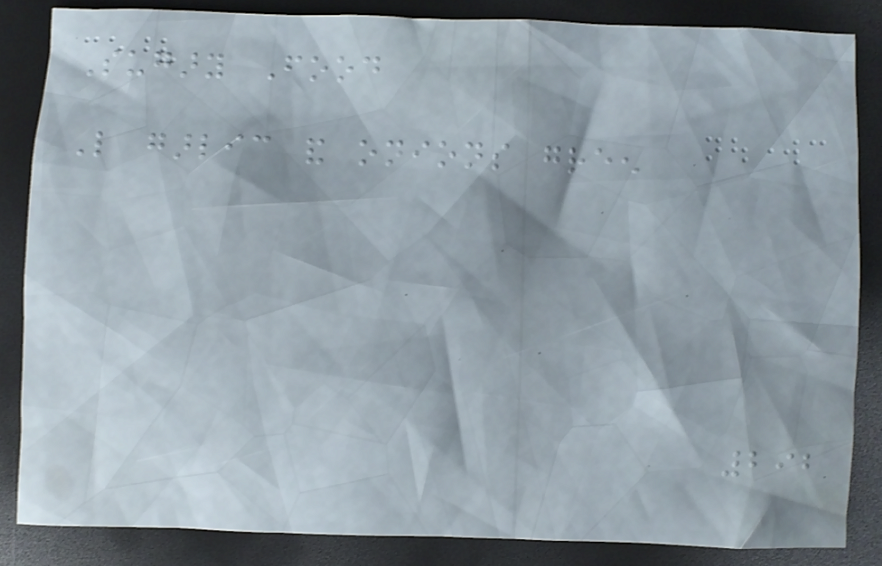Sugary Food
Like garlic and onions green
292
